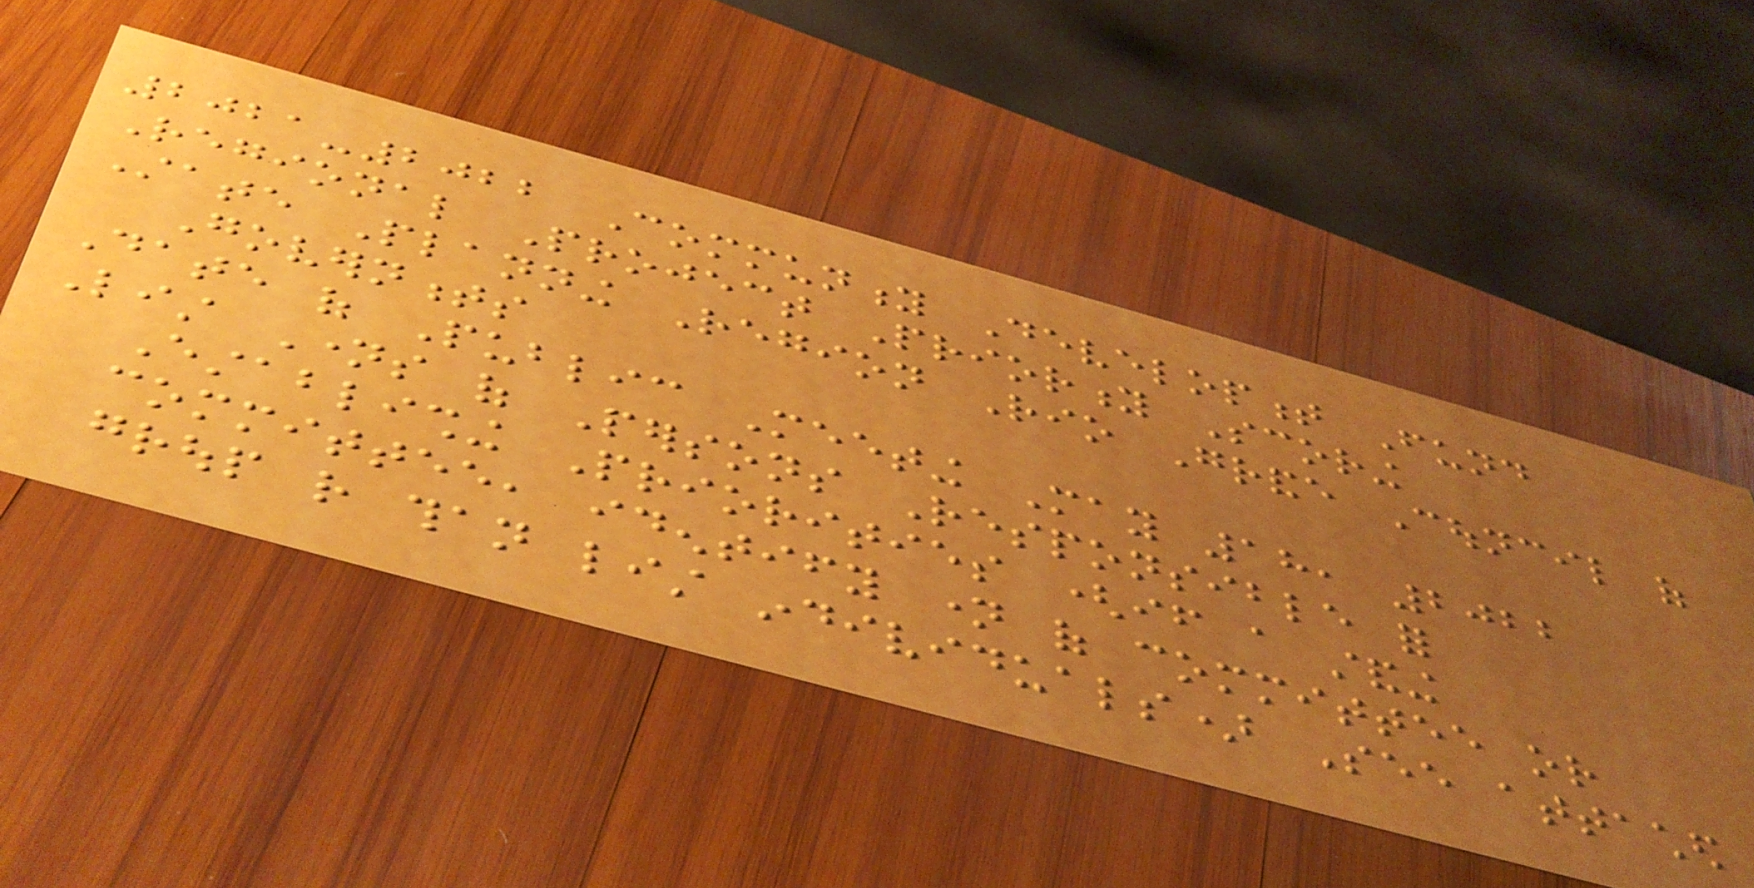2021-2022 Community Development Fund
Regional Project Priority Scoring
State Planning Region Rio Grande Council of
Governments
Date of Public Meeting May 18, 2022
List Names of Persons Responsible for
Establishing Priorities (if a standing
committee, identify name of committee or
group rather than list individuals) See attached
